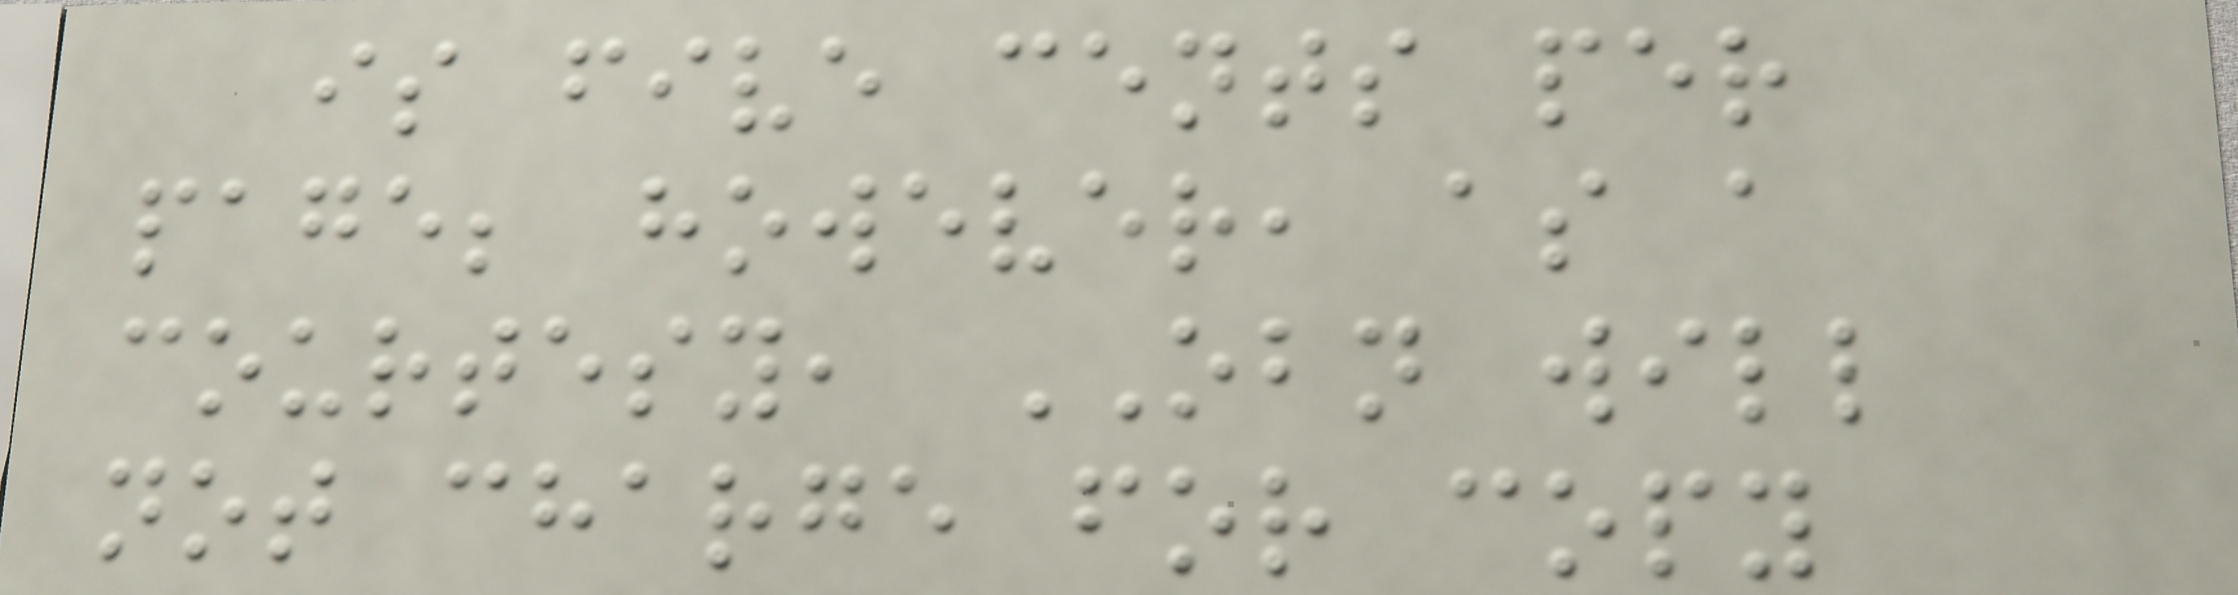is five cents per
page; however, as a
courtesy, OBN will
not charge for copy
